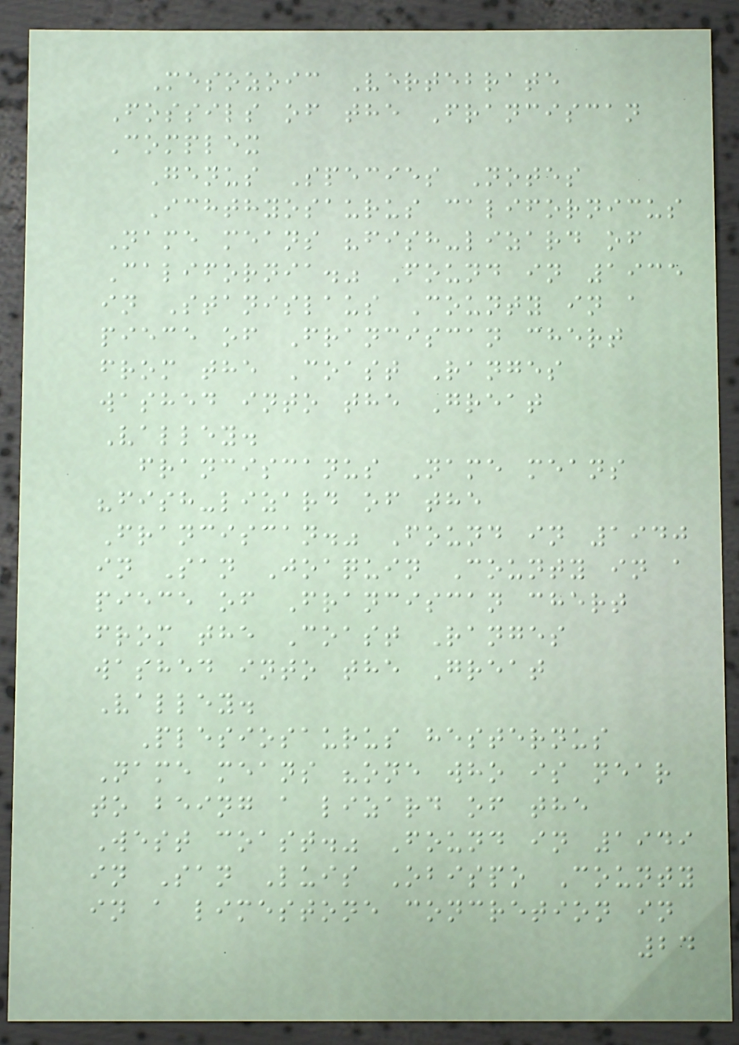Mesozoic Vertebrate
Fossils of the Franciscan
Complex
Genus Species Notes
Ichthyosaurus californicus
Name means "fish-lizard of
California." Found in 1935
in Stanislaus County in a
piece of Franciscan chert
from the Coast Ranges
washed into the Great
Valley.
franciscanus Name means
"fish-lizard of the
Franciscan." Found in 1940
in San Joaquin County in a
piece of Franciscan chert
from the Coast Ranges
washed into the Great
Valley.
Plesiosaurus hesternus
Name means "one who is near
to being a lizard of the
West coast." Found in 1949
in San Luis Obispo County
in a limestone concretion in
24
